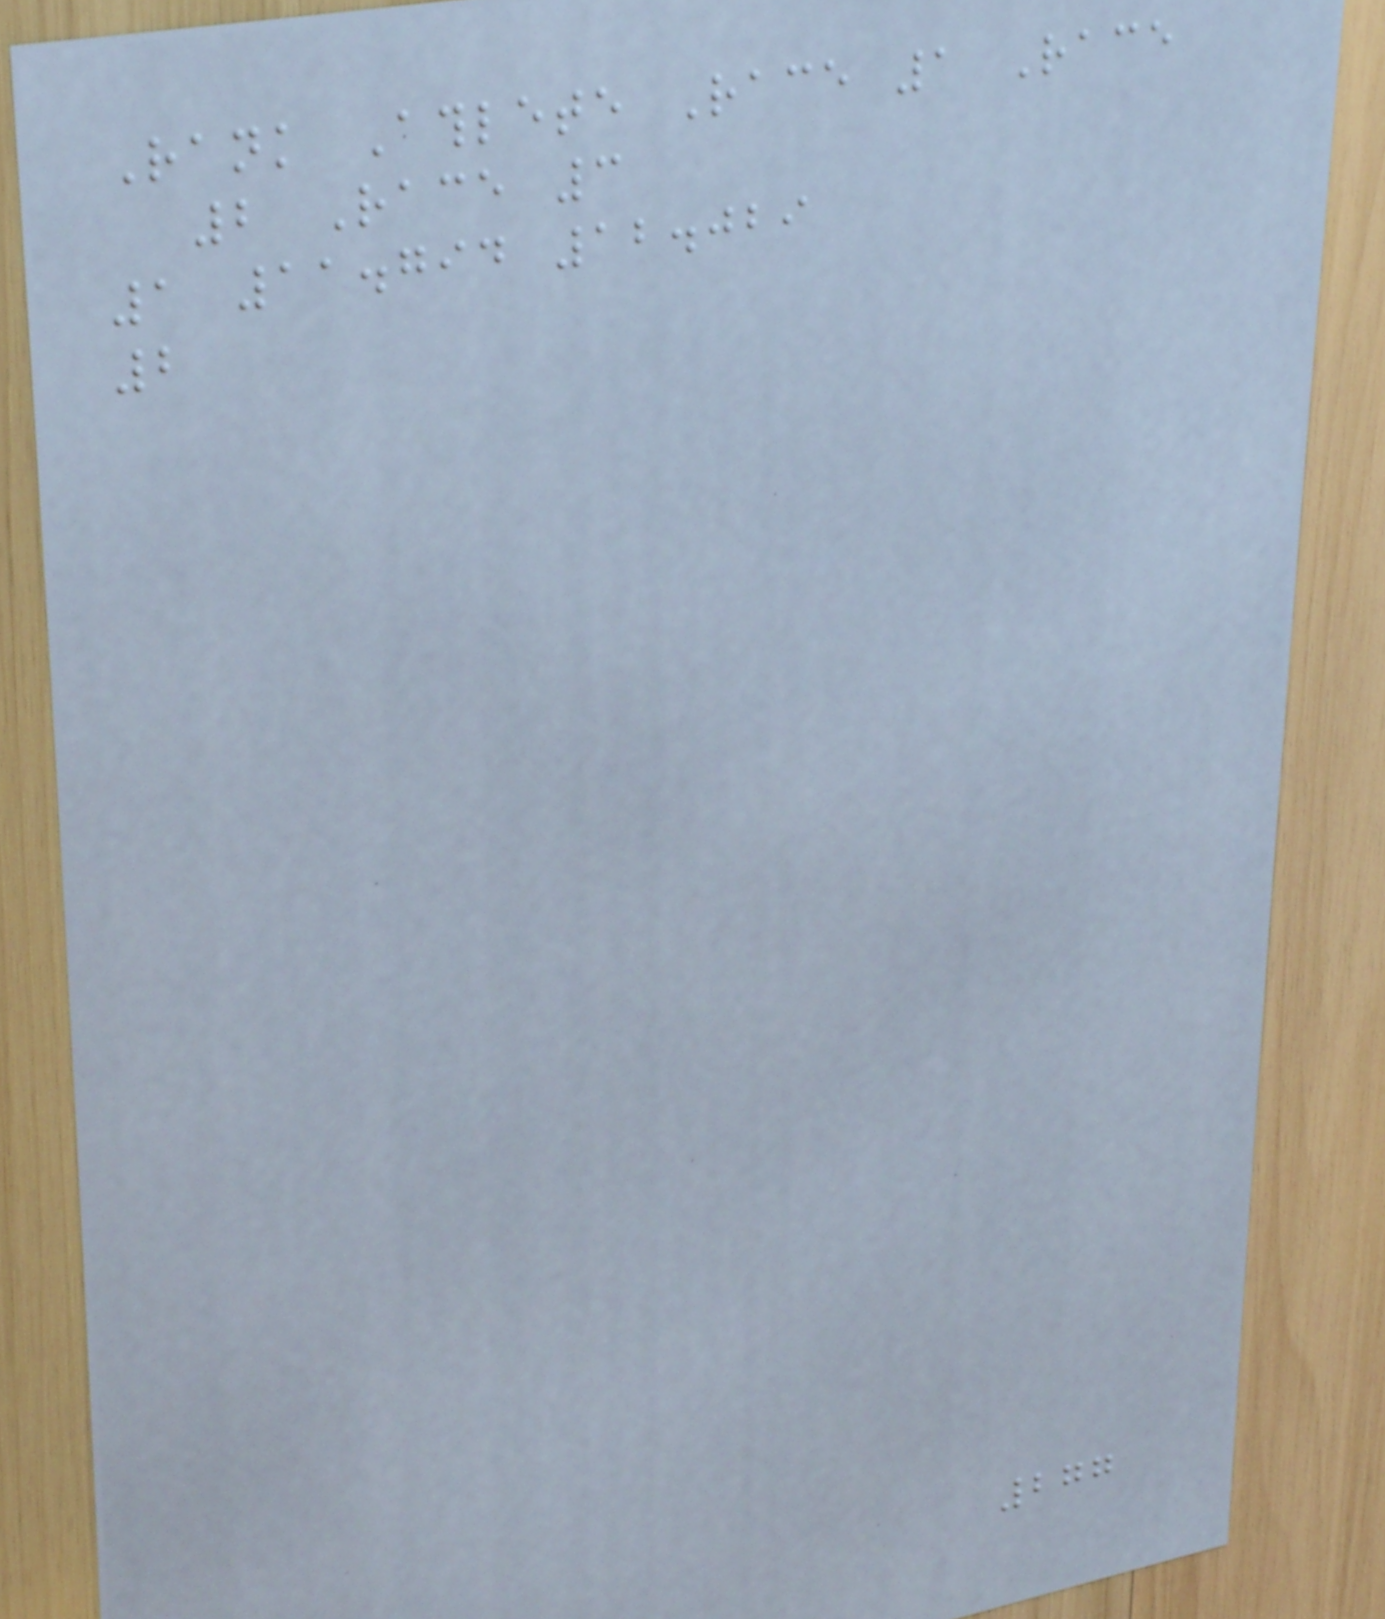Rank Athlete Race 1 Race
2 Race 3
1 11.794 12.029
2
277
